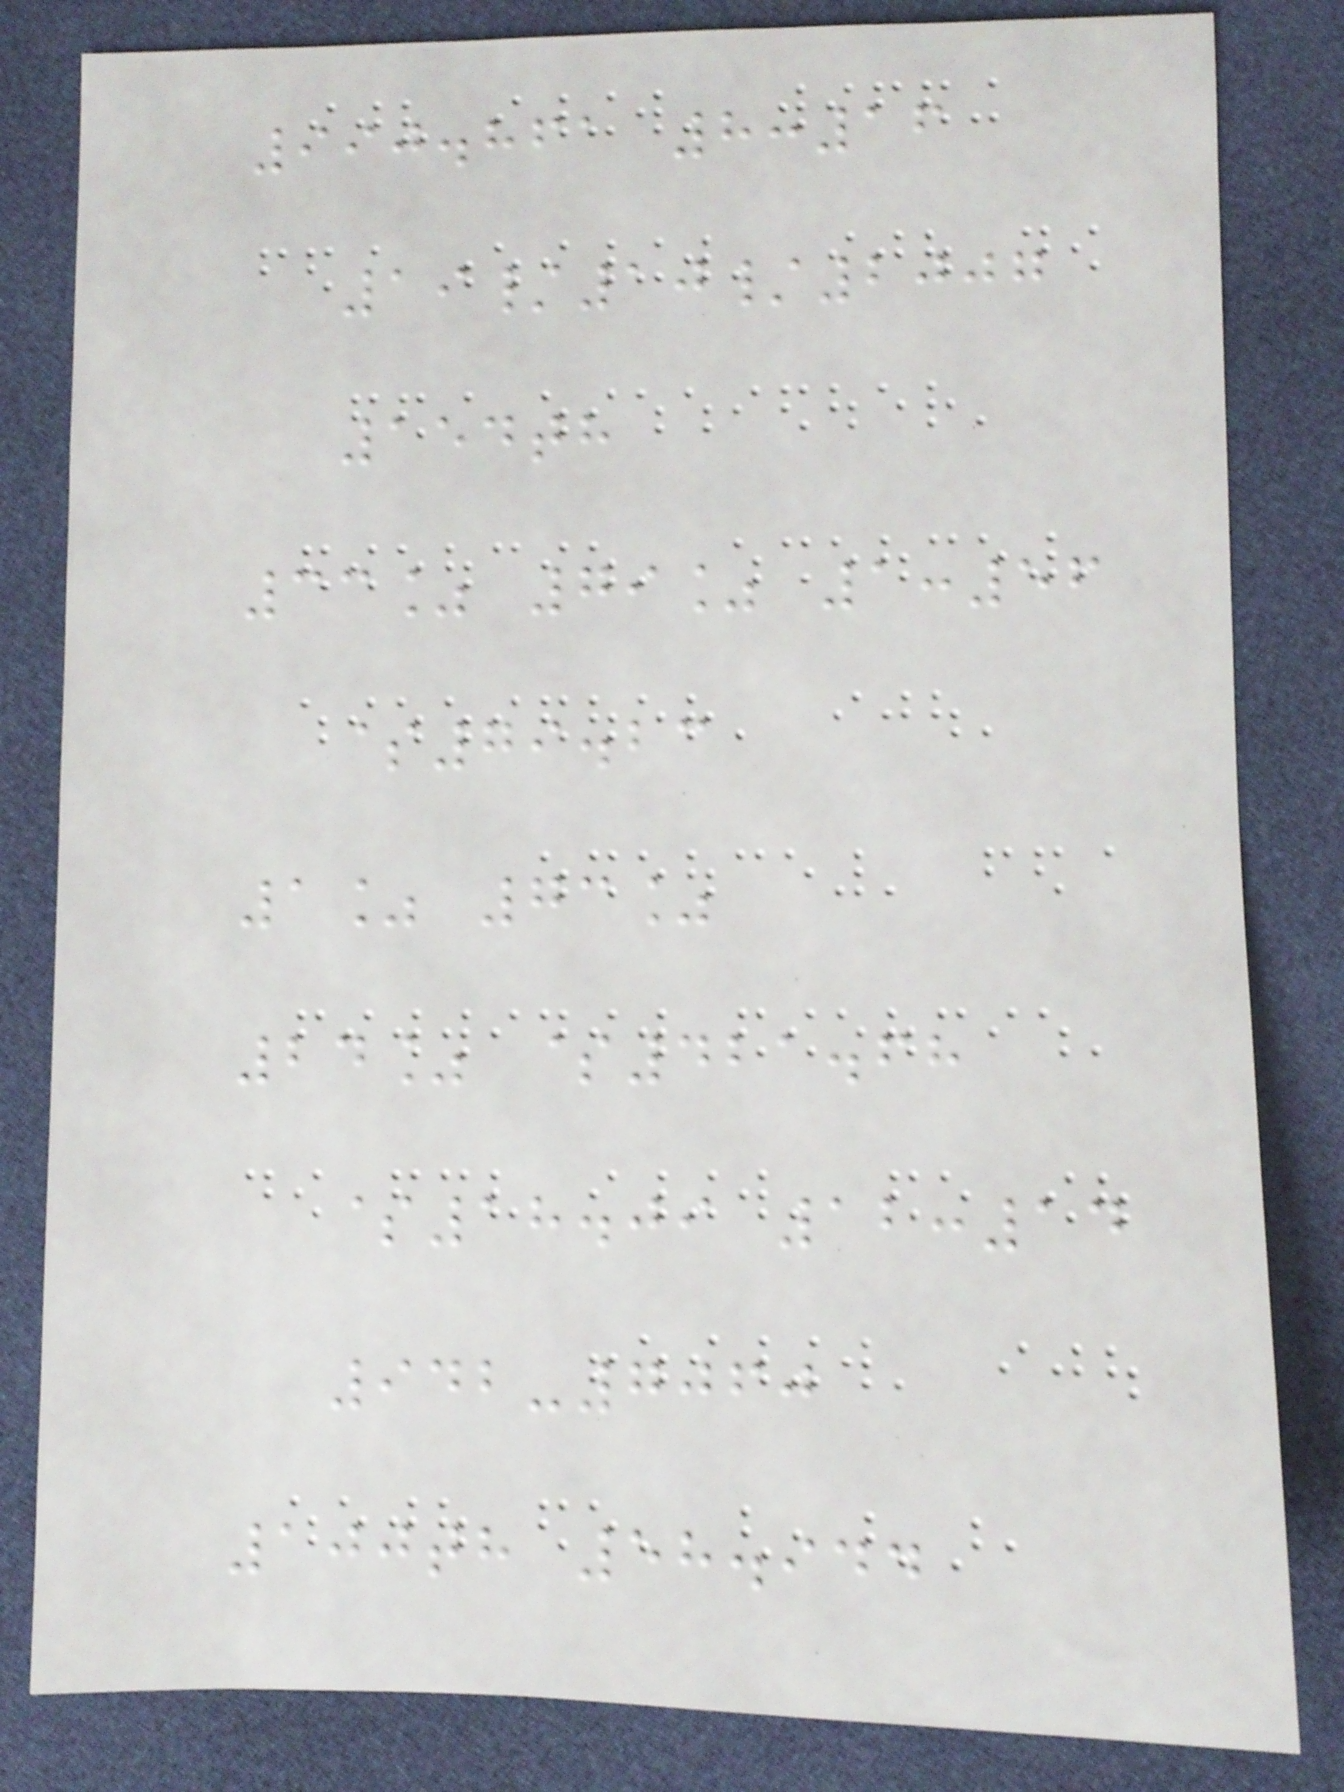990.861 8:16
19/10/2007
154th
33% 79% 1:56
$79.23
1% 73%
24% $421.68
$18.09 12:14
942-7060
100th 58.944
